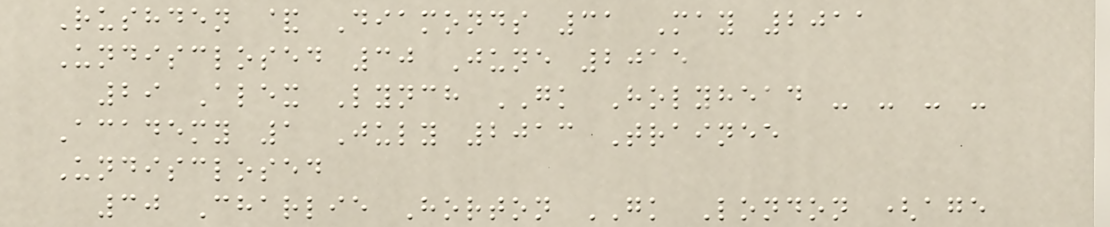Rushden & Diamonds 31 May 2011
Undisclosed 30 June 2015
29 Alex Lynch GK Holyhead - - - -
Academy 1 July 2013 Trainee
Undisclosed
30 Charlie Horton GK London (age
